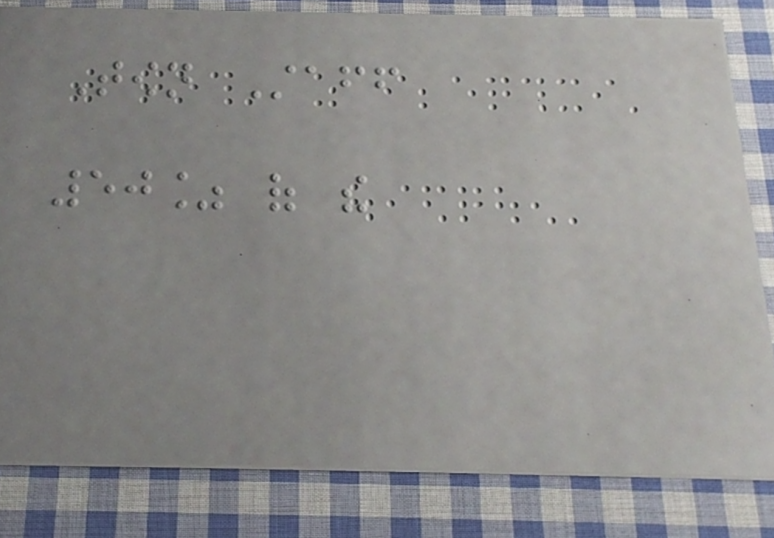Town Staff
50% of the
